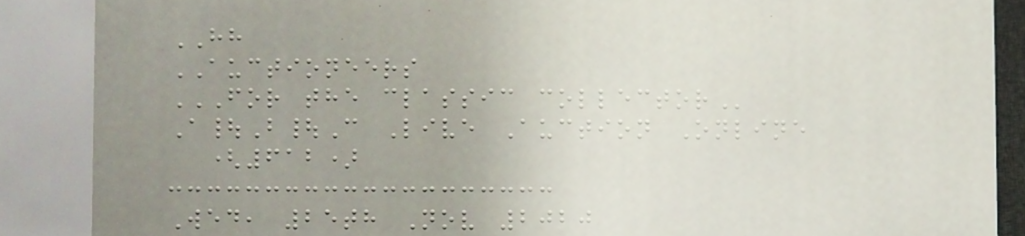HH
AUCTIONEERS
FOR THE CLASSIC COLLECTOR
A|B|C Live Auction Online
(612)
Wed, 25th Nov 2020
